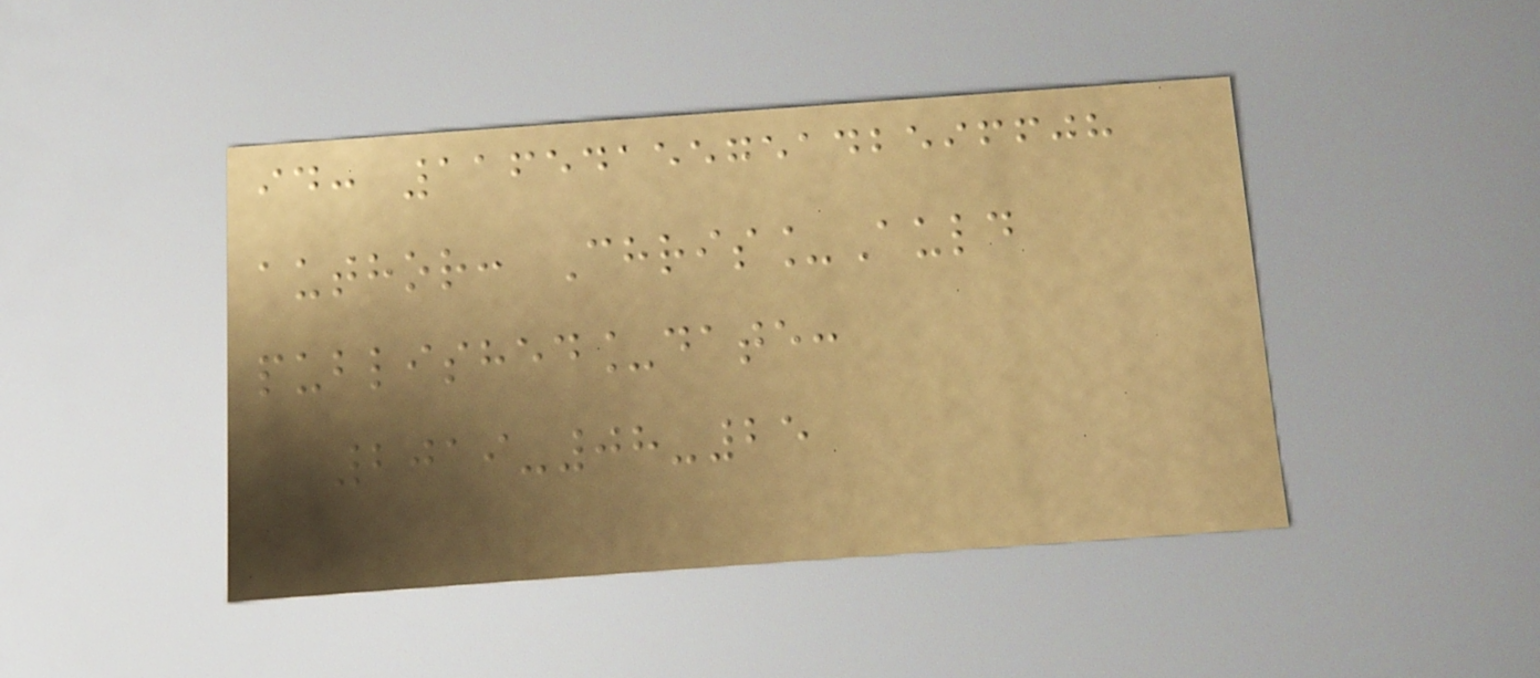id: 1165415575142596608
author: Chris_Auld
published_date:
2019-08-25
